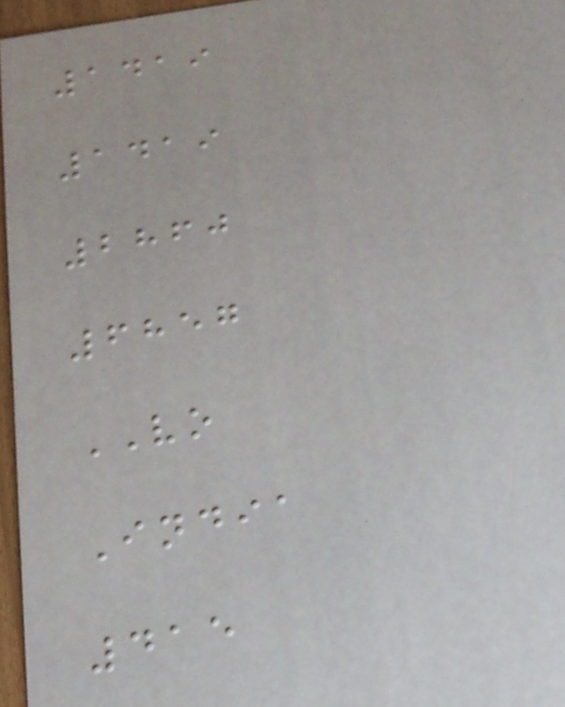1419
1419
2860
6857
VO
India
415
